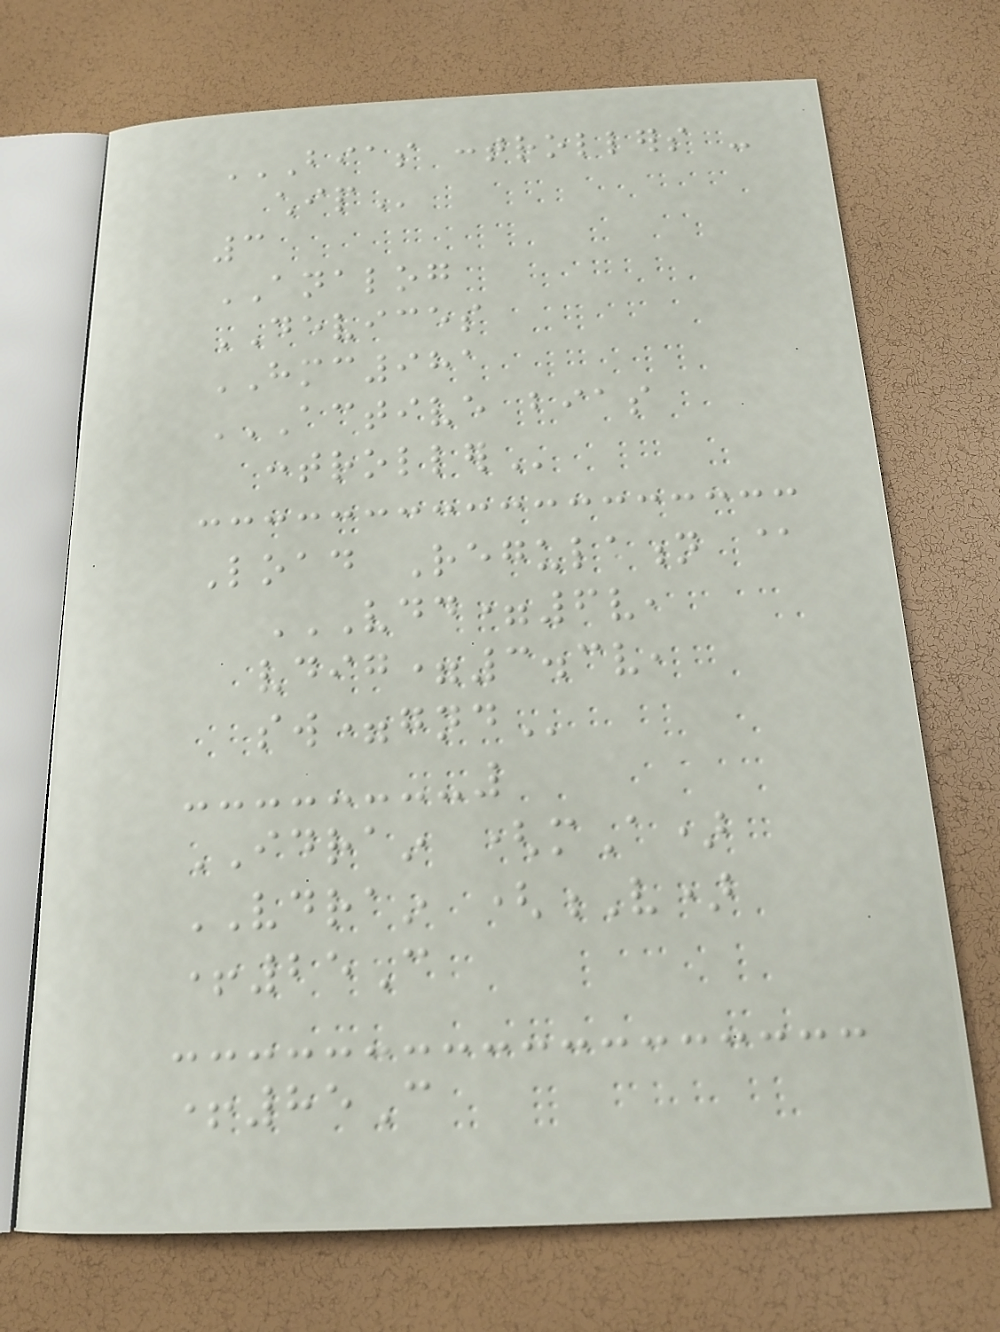BIAS CONTROLLERS -
CHIP
3
ANALOG
DEVICES
HMC981
ACTIVE BIAS
CONTROLLER
Load Regulation @
VDD=6V,
VDIG=3.3V,
SW=GND
IDRAIN (mA)
VDRAIN (V)
+25C
+85C
